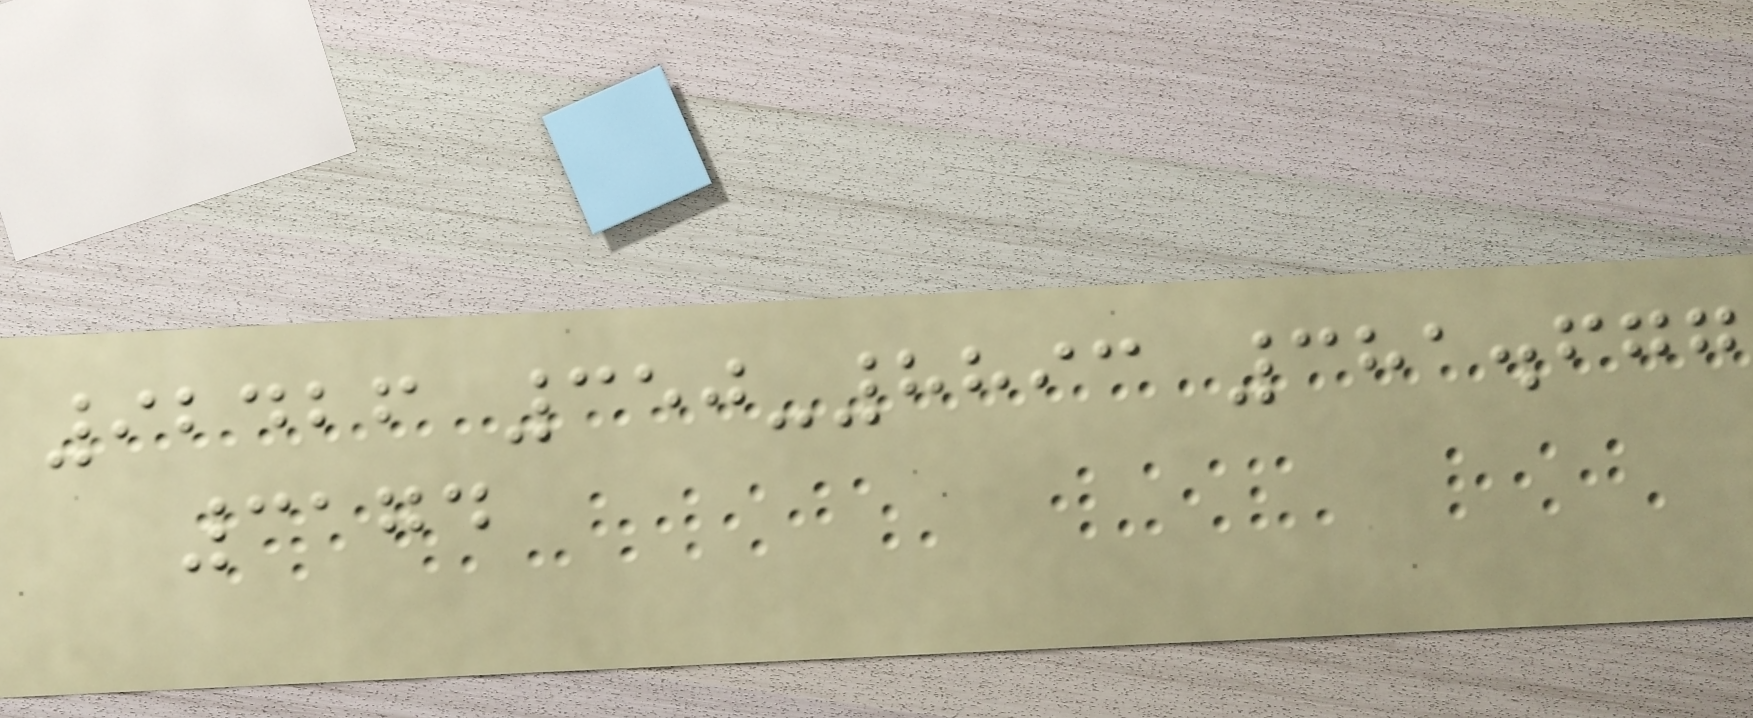92426 350-8893 381.677
3174
